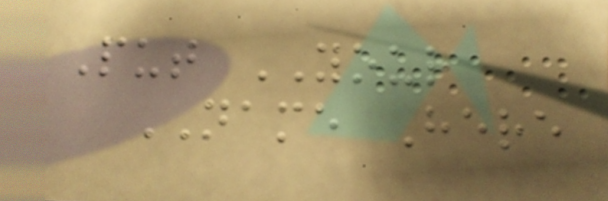Put YOUR
NAME Here
